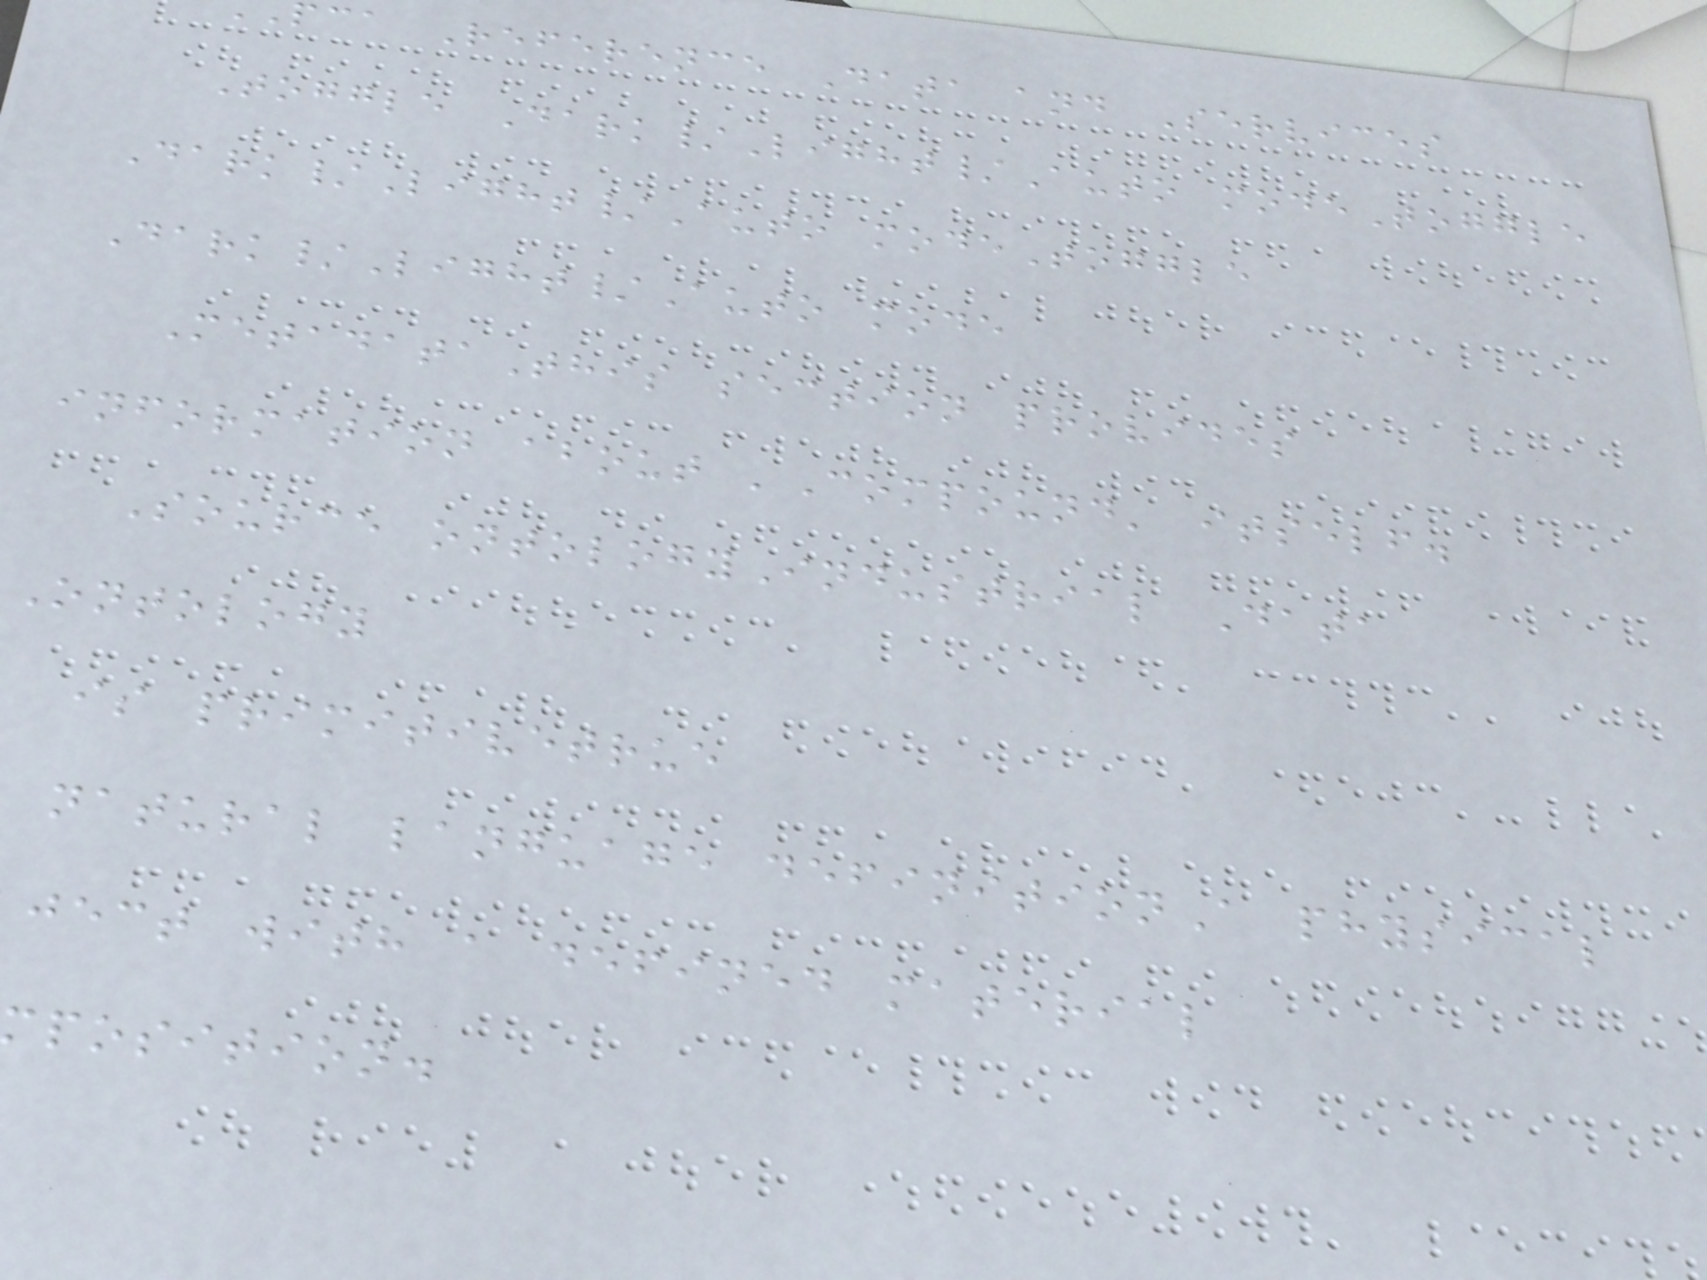ca Reference Data and Services
Toggle Dark/Light/Auto modeToggle
Dark/Light/Auto modeToggle
Dark/Light/Auto mode
MetadataThis section provides
information about 'Compound' itself.
Source ontologyIndustrial Data
Ontology
is primitivetrue
natural language definitionA physical
ject with a defined material
position.
